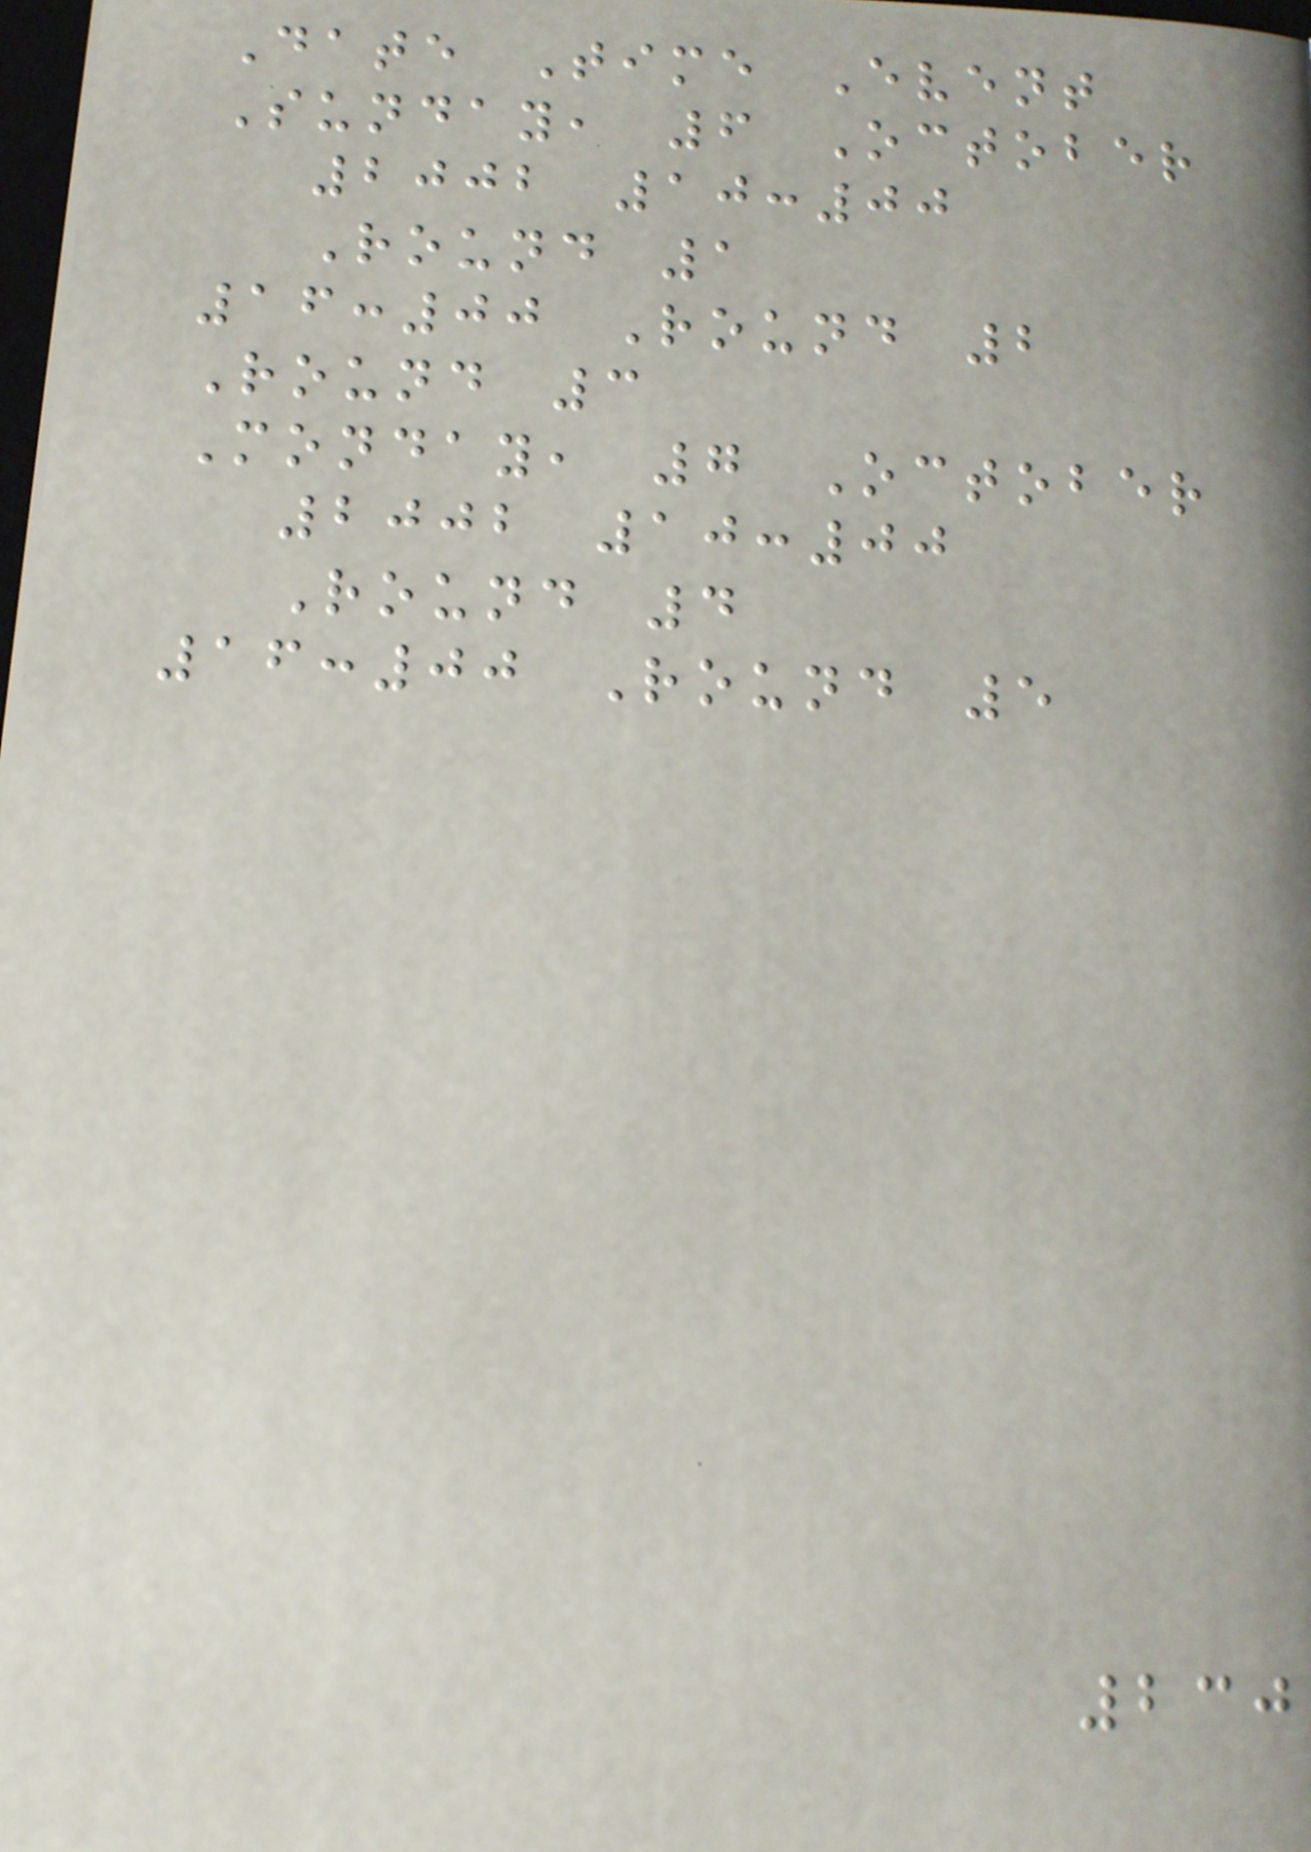Date Time Event
Sunday, 6 October
2002 10:00
Round 1
16:00 Round 2
Round 3
Monday, 7 October
2002 10:00
Round 4
16:00 Round 5
230
